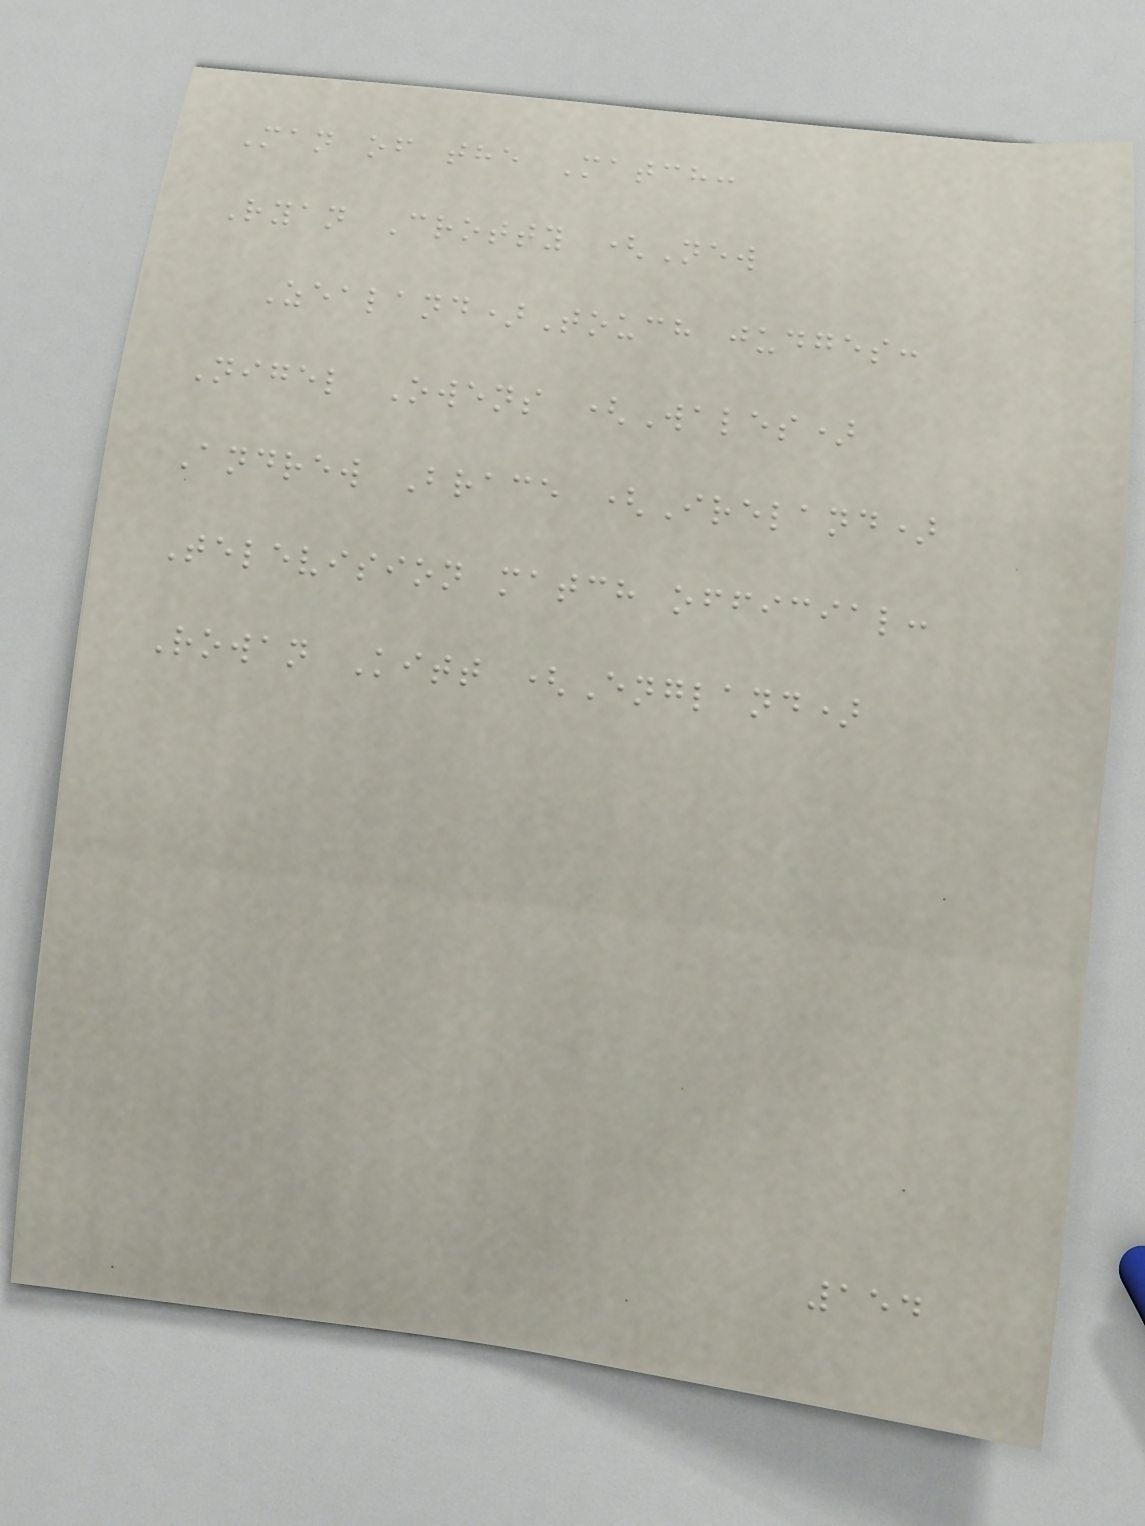Man of the Match:
Ryan Crotty (New
Zealand)Touch judges:
Nigel Owens (Wales)
Andrew Brace (Ireland)
Television match official:
Rowan Kitt (England)
154
